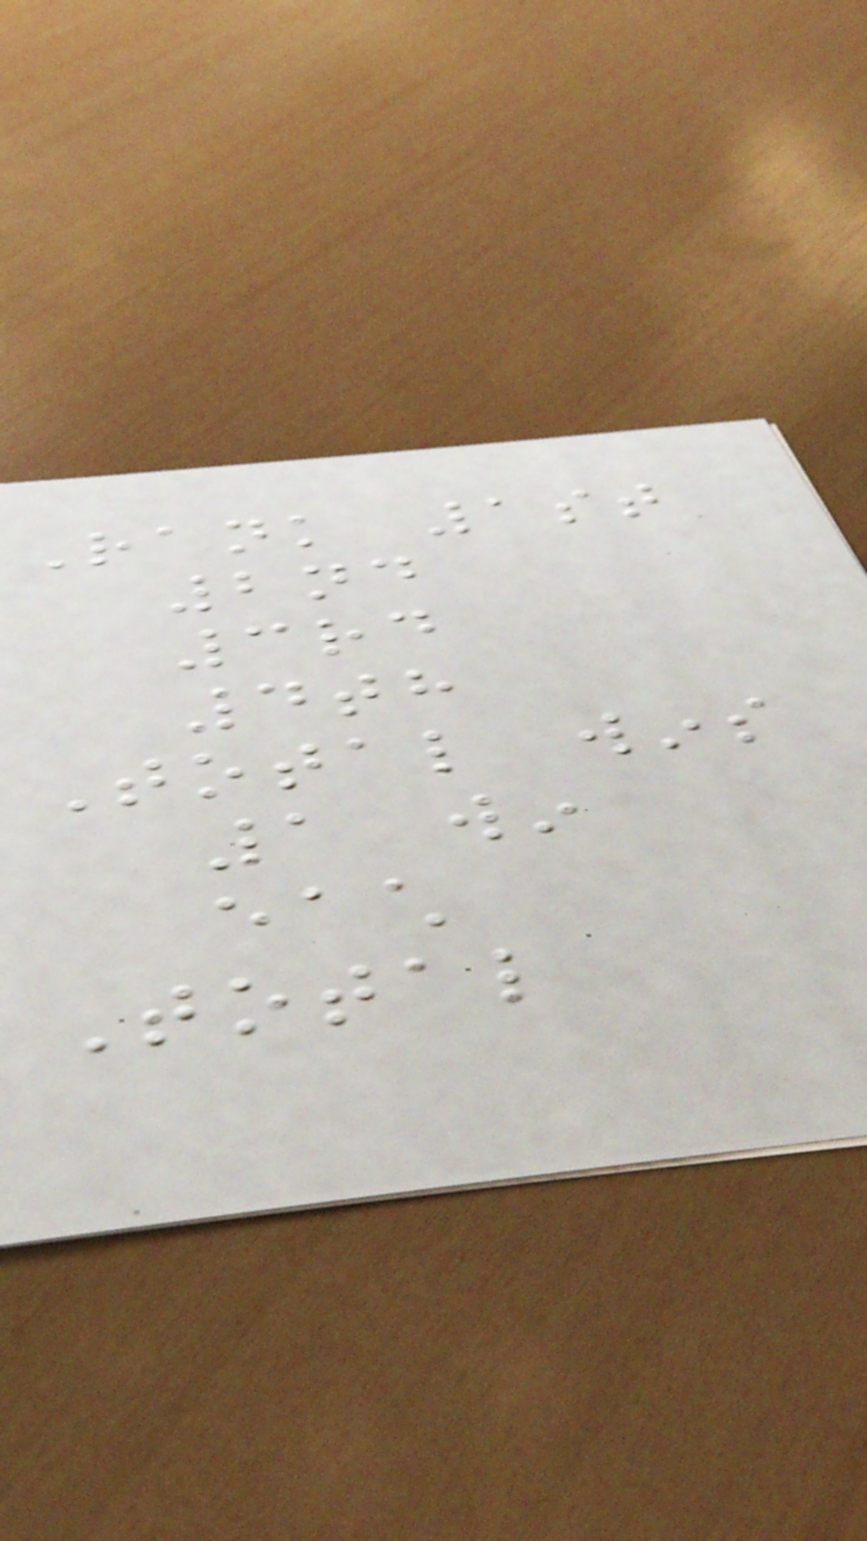Rank 1st
2nd
3rd
4th
Total wins
1 win
each
Total
